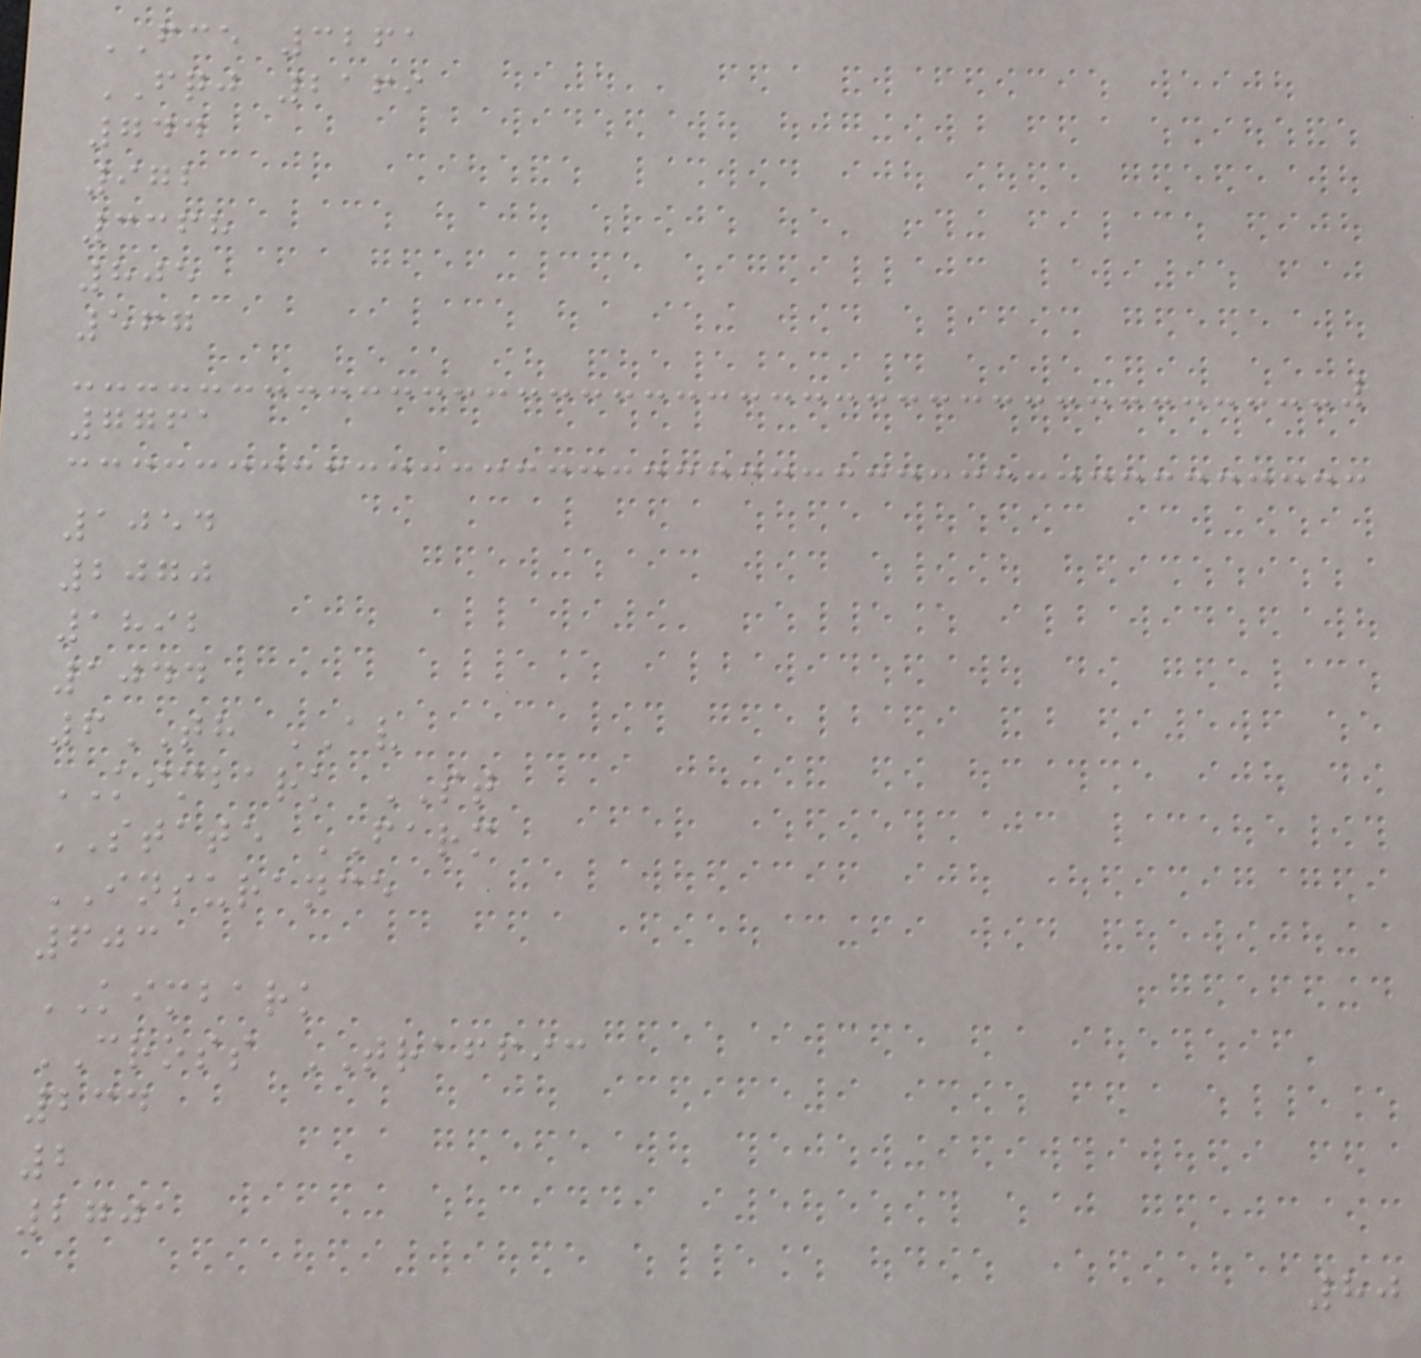FCE 3261
FQJ 2169
744
972
3368
805
567
7761
1054
2070
1892
1044
6TH AV
KIMBARK ST
STATE FARM
INSURANCE
603
KIMBARK
CROSS TRAFFIC
234
2
2701
80
